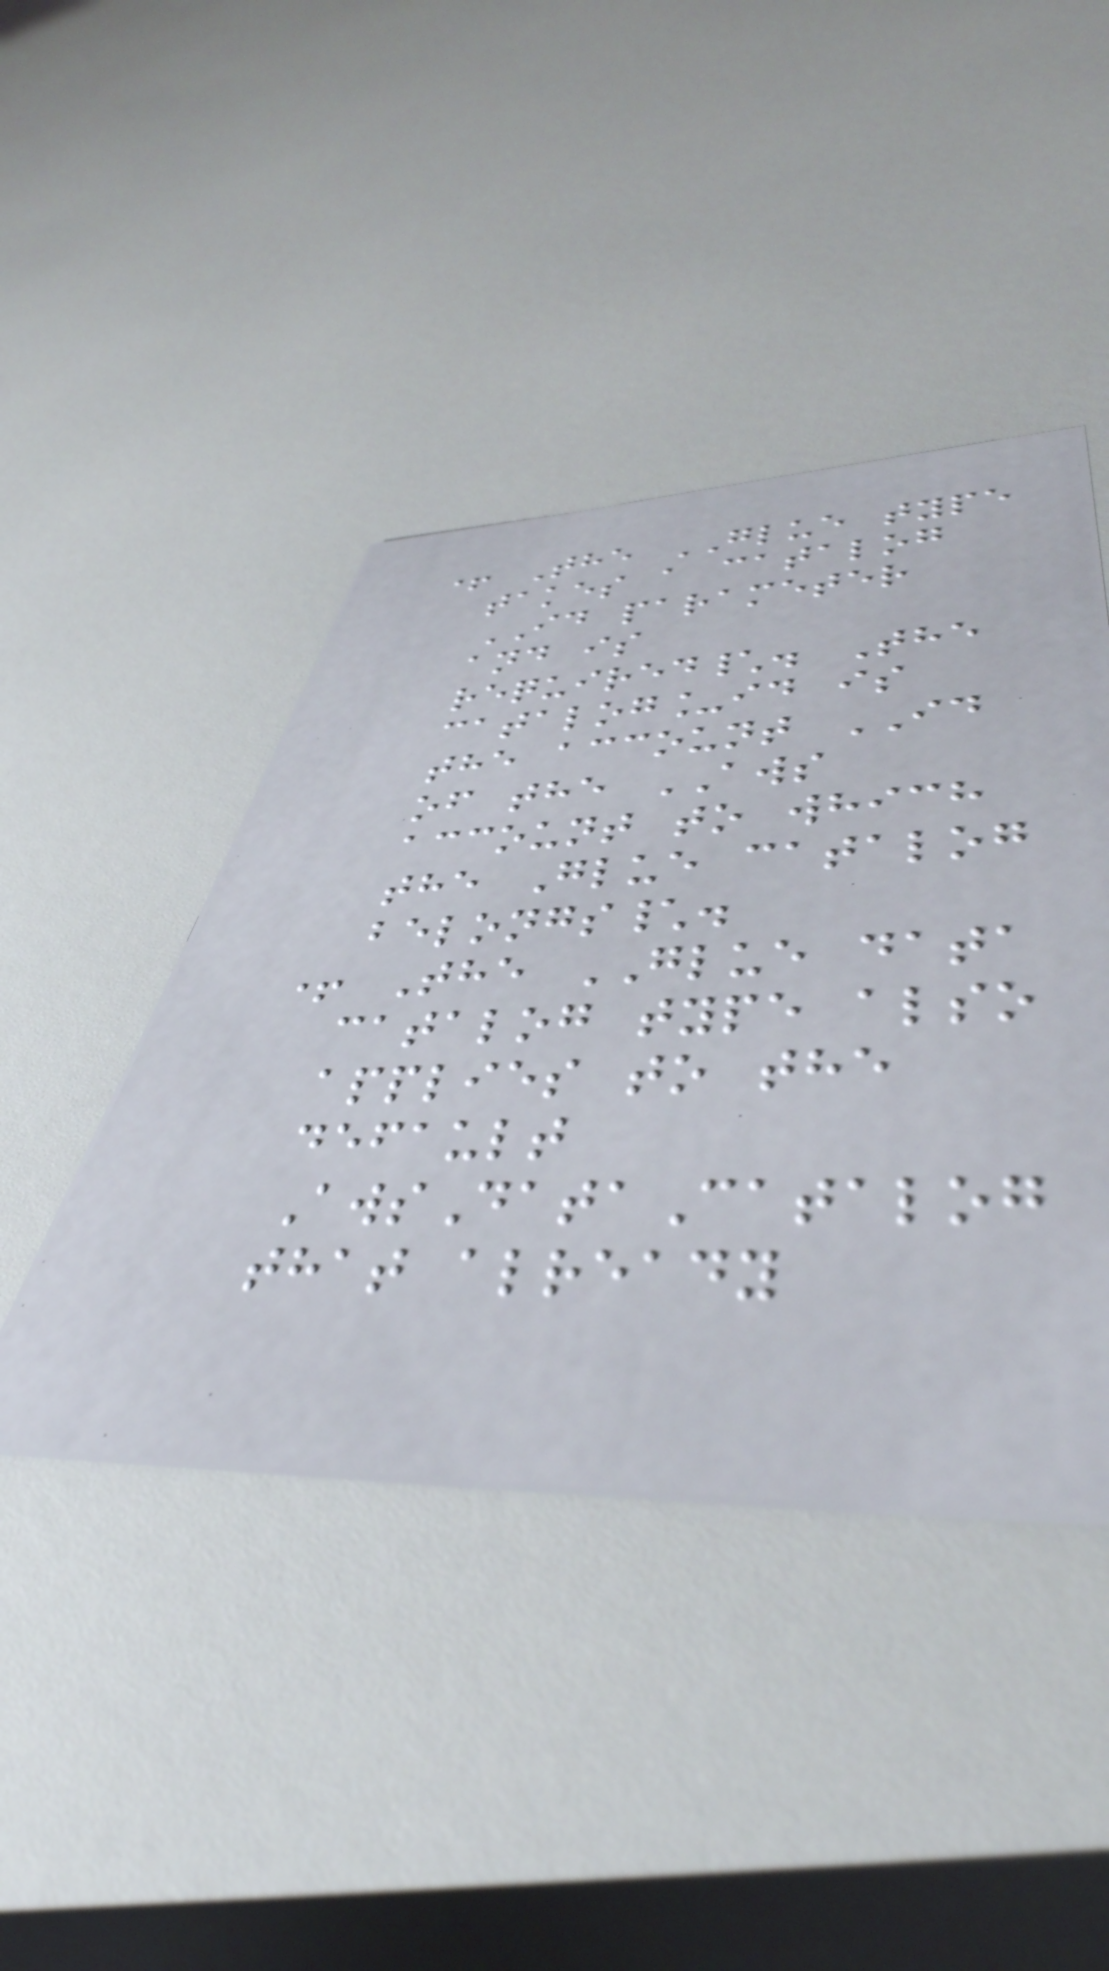+ The GLUE type
takes a catalog
ID parameter
and is
required\. The
catalog_id is
the account ID
of the AWS
account to which
the Glue catalog
belongs\.
+ The GLUE data
catalog type also
applies to the
default
AwsDataCatalog
that already
